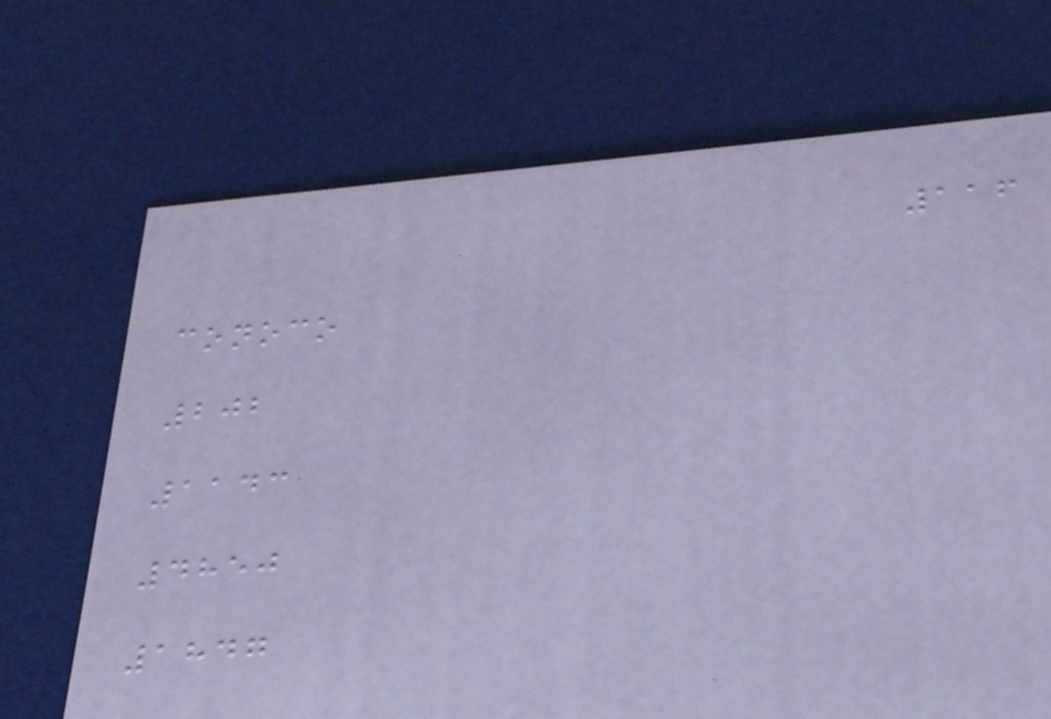116
conoco
202
1143
4850
1847
